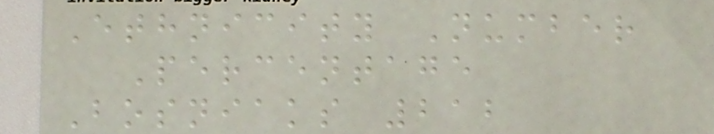Ethnicity Number
Percentage
Bosniaks 212
